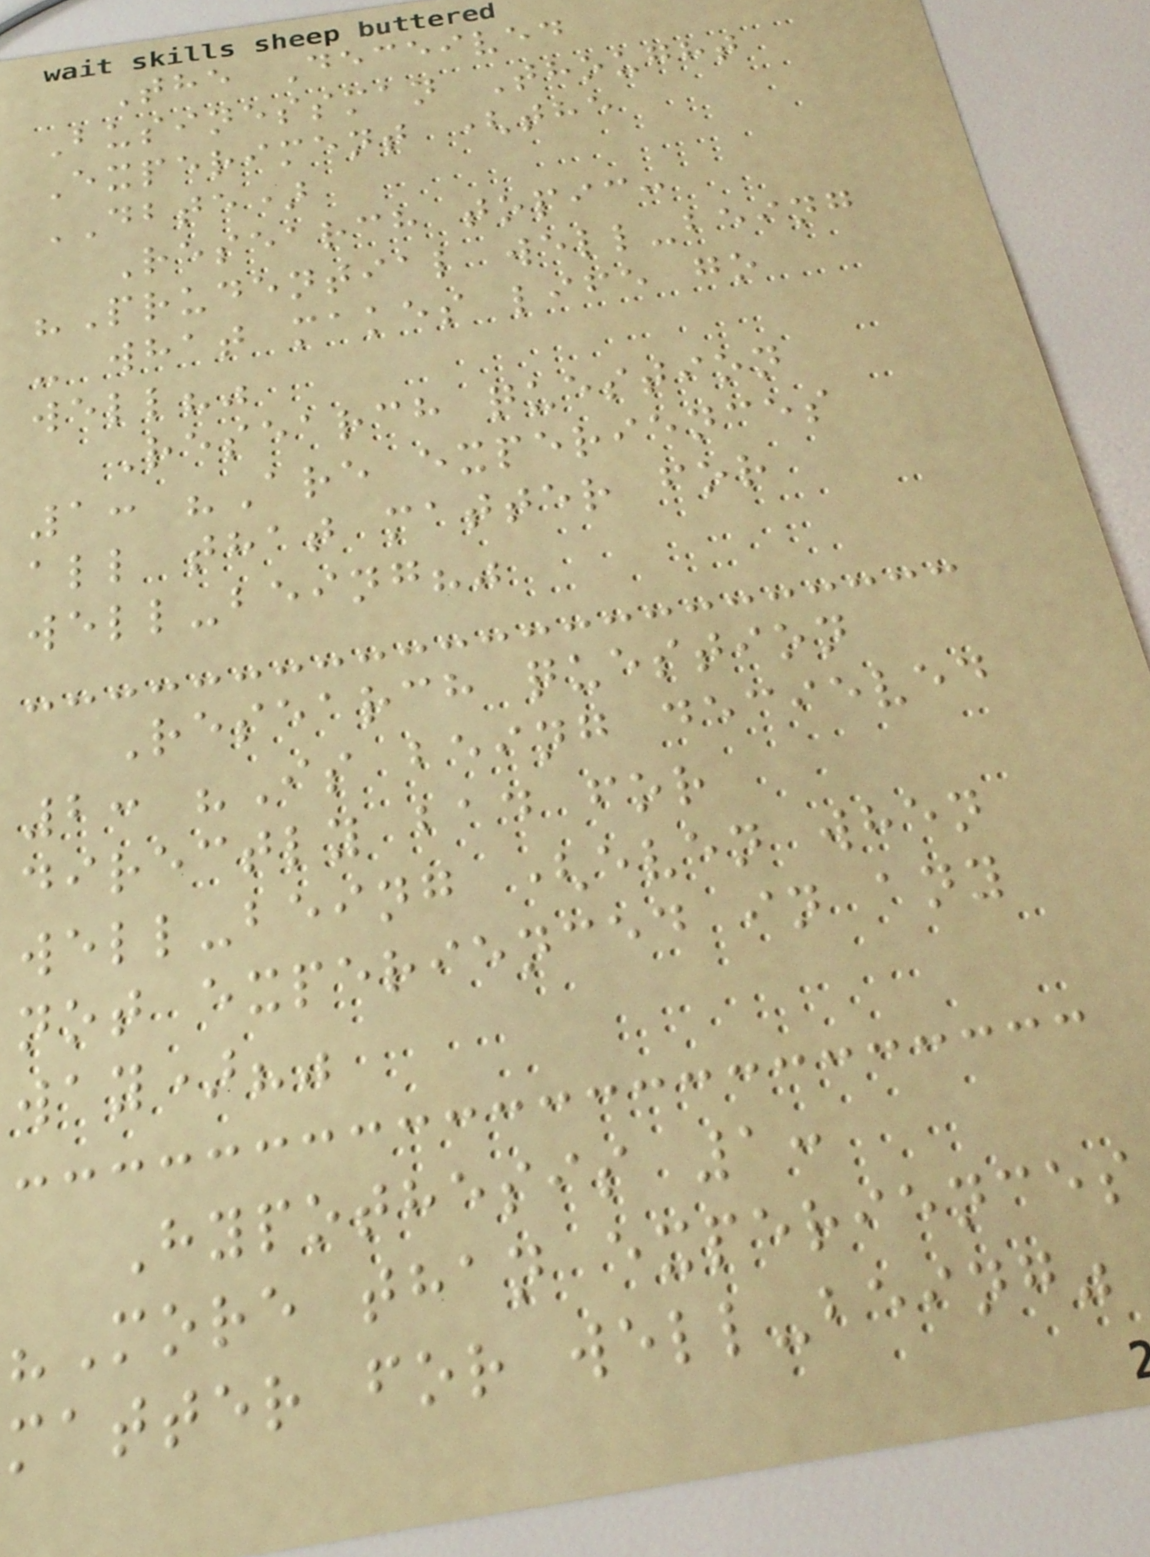The Deceived
Businessman Thought
Experiment (the
DBTE)
Research topic:
"Prudential well-being
- what makes life go
well?"
Research question
1: "Are experiences
all that matter for
well-being?"
Research question
2: "Is being decieved
directly bad for
well-being (even when
not experienced in any
way)?"
Hypothesis 1:
"More than experiences
matter for well-being"
